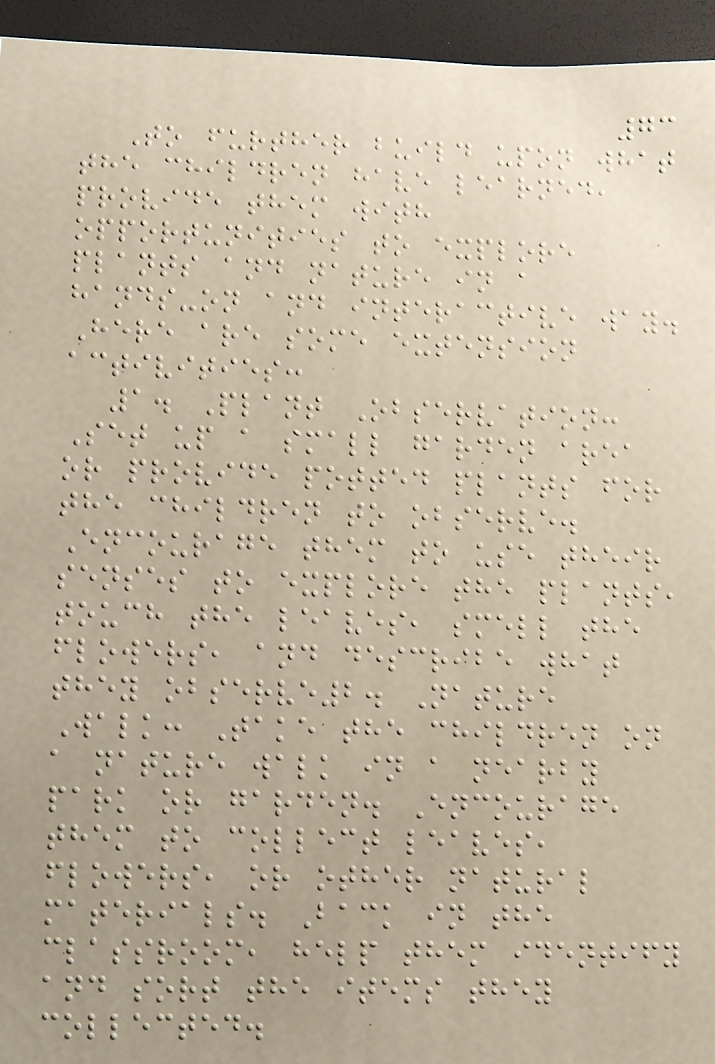73
To further build upon what
the children have learned,
provide them with
opportunities to explore
plants and nature in a
hands-on and interactive way.
Here are some extension
activities:
1. Plant Observation:
Set up a small garden area
or provide potted plants for
the children to observe.
Encourage them to use their
senses to explore the plants,
touch the leaves, smell the
flowers, and describe what
they observe2. Nature
Walk: Take the children on
a nature walk in a nearby
park or garden. Encourage
them to collect leaves,
flowers, or other natural
materials. Back in the
classroom, help them identify
and sort the items they
collected.
